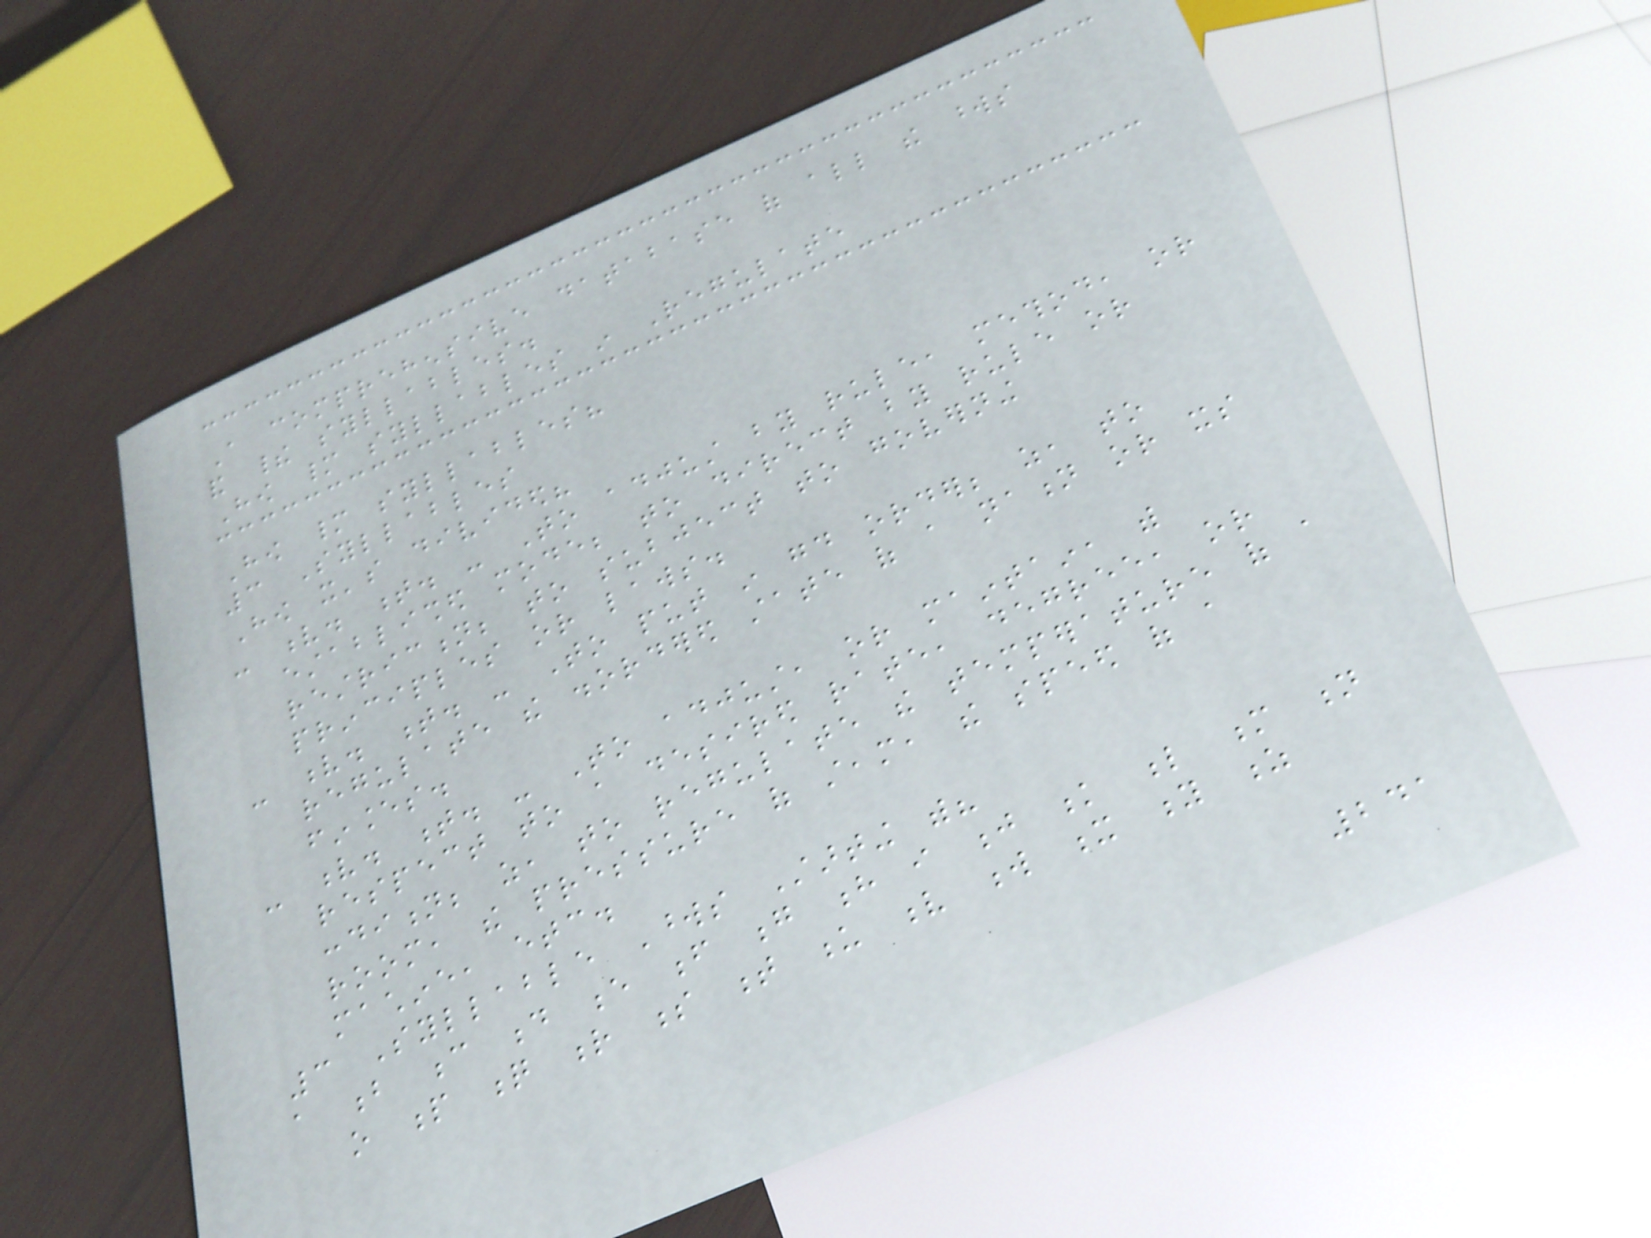A comprehensive database of all the words
and their syllables.
How many syllables in Regulate
How many syllables?
3 Syllables
How it's divided?
- v. t. - To adjust by rule, method, or
established mode; to direct by rule or
restriction; to subject to governing
principles or laws.
- v. t. - To put in good order; as, to
regulate the disordered state of a nation or its
finances.
- v. t. - To adjust, or maintain, with
respect to a desired rate, degree, or
condition; as, to regulate the temperature of a
room, the pressure of steam, the speed of a
machine, etc.
3 Syllable Words Starting with?
a b c d e f g h i j k l m n
o p q r s t u v w x y z
241
